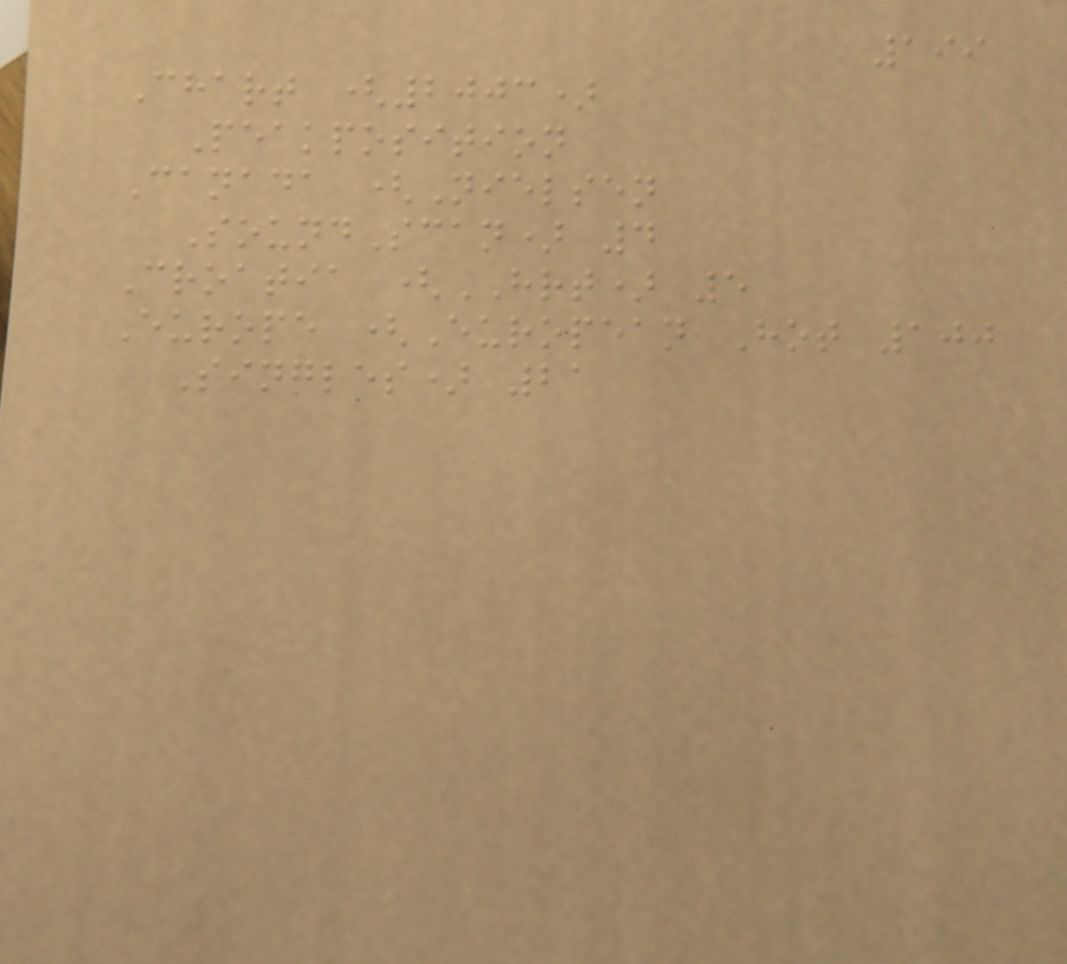199
Chart (2003)
Peakposition
Canada (Nielsen
SoundScan) 4
Croatia (HRT) 5
Europe (European Hot 100
Singles) 21
